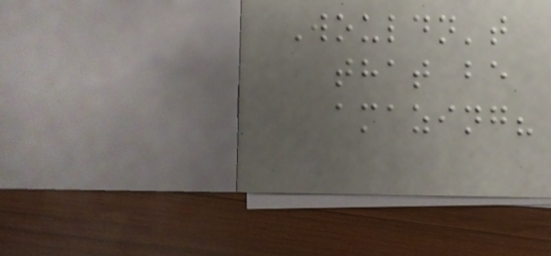Wouldn't
that be
amazing?
